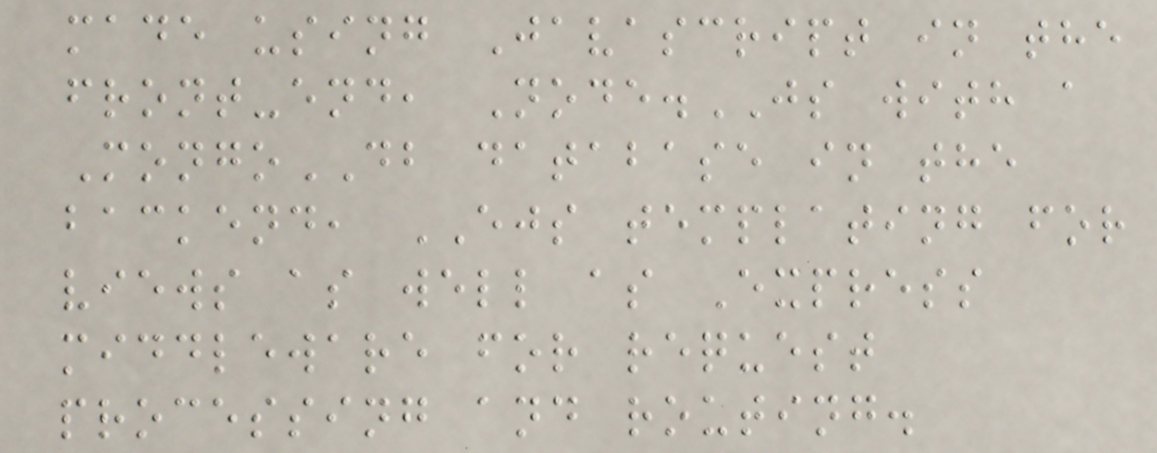made using Javascript in the
front-end, Node.JS with a
MongoDB database in the
backend, EJS templating for
views as well as Express
middleware for request
processing and routing.
